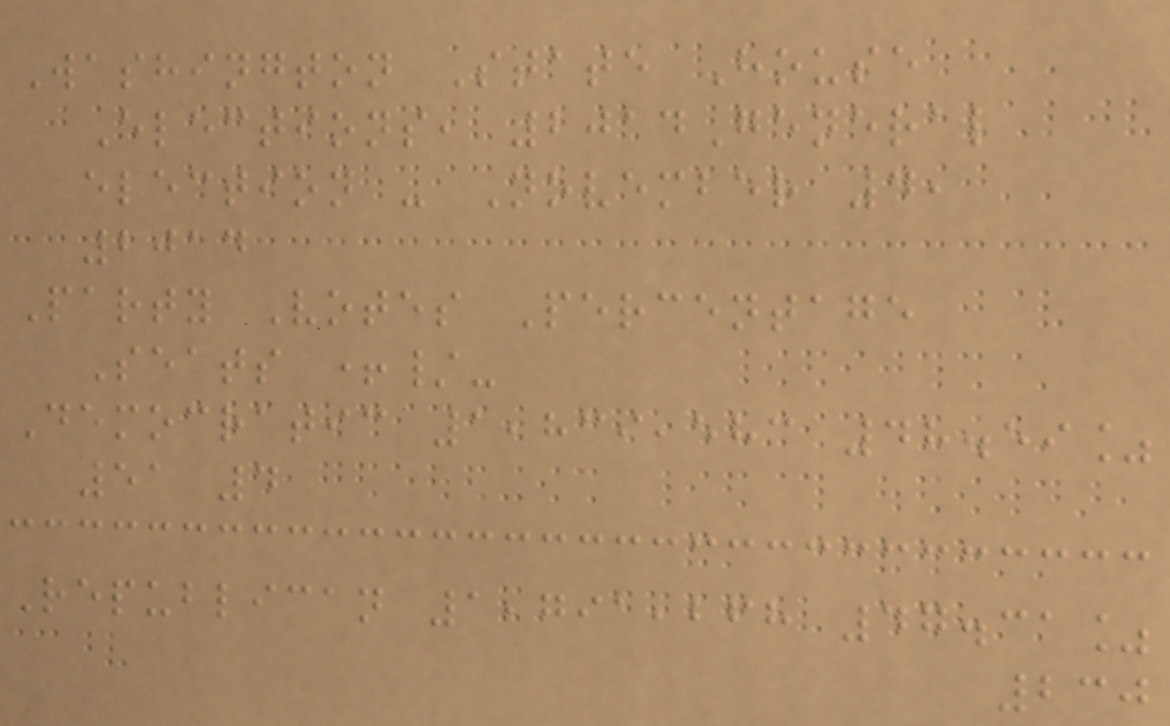Washington State House
Elections, 2014General
election - November 4,
2014
Party Votes Percentage
Seats +/-
Democratic 1,839,583 48.59%
51 4
Republican 1,791,268 47.31%
230
